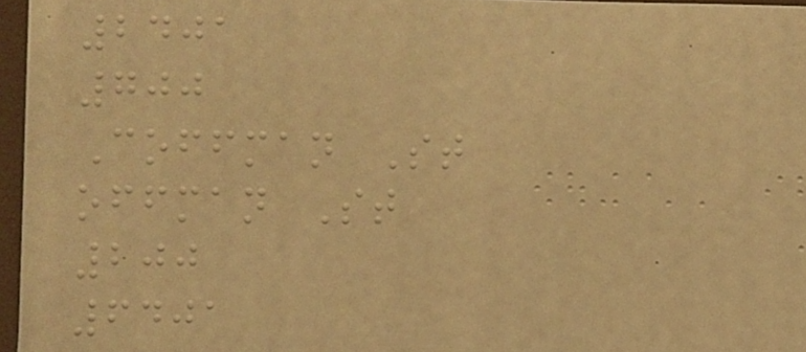2401
700
Coffman St
offman St
200
6401
